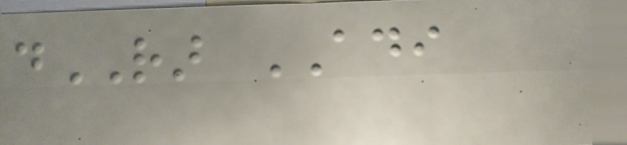dRAR ADI
